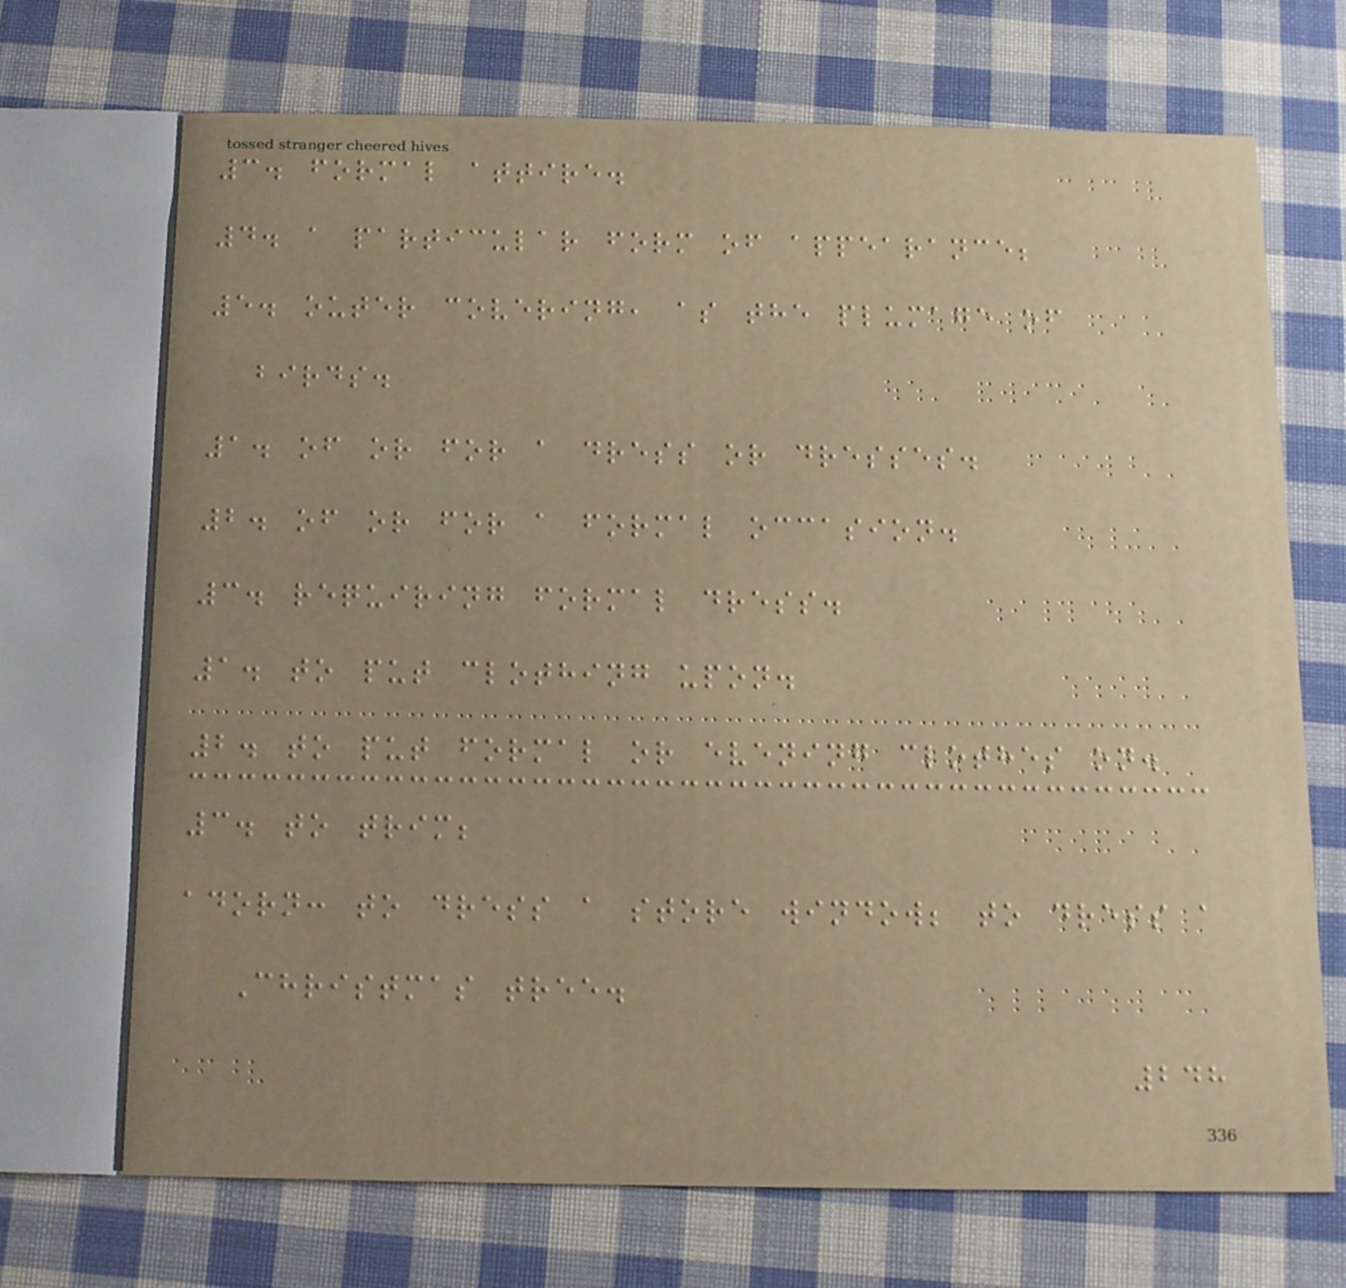3. formal attire.
4. a particular form of appearance;
5. outer covering, as the plumage of
birds.
1. of or for a dress or dresses.
2. of or for a formal occasion.
3. requiring formal dress.
1. to put clothing upon.
2. to put formal or evening clothes on.
3. to trim;
adorn: to dress a store window; to dress a
Christmas tree.
248
